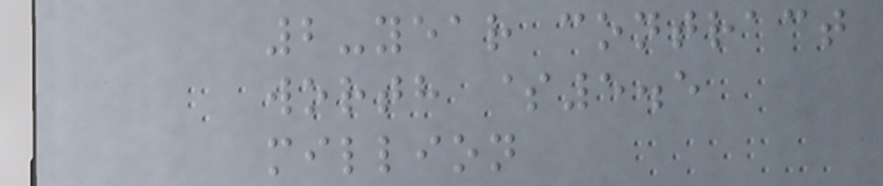2-year contract
worth $5.5
million
